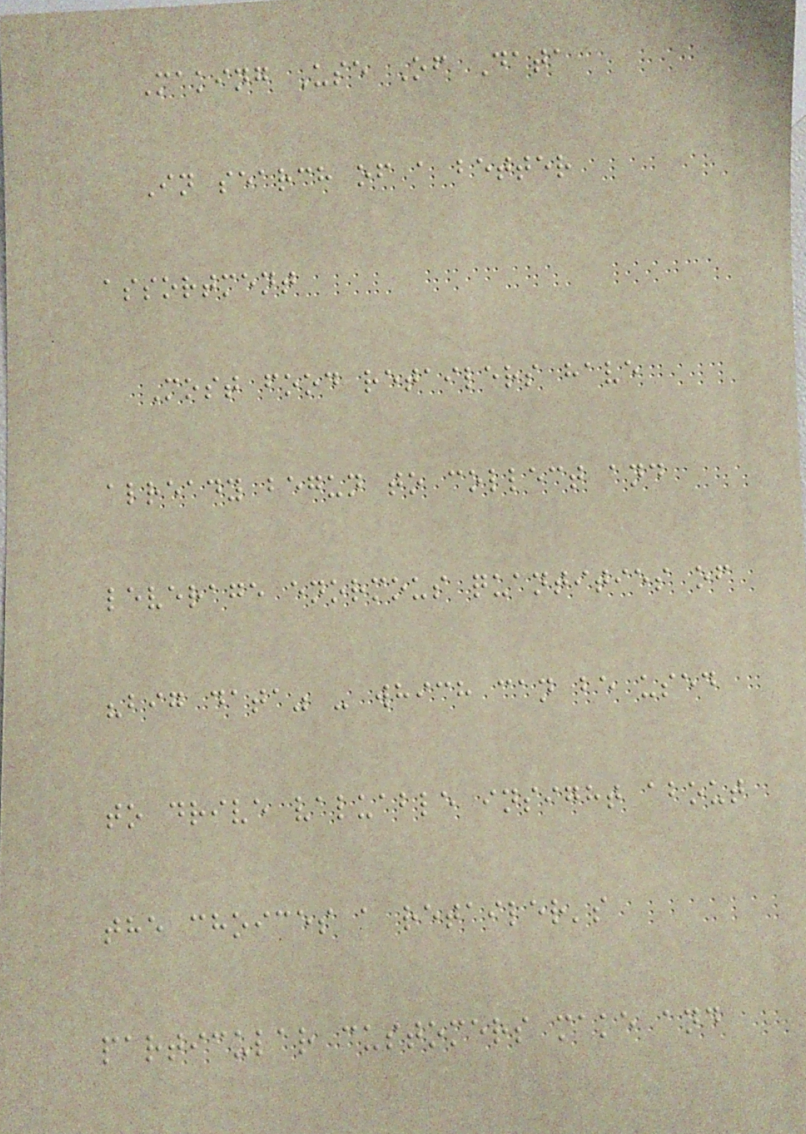Making Use Of Data
In search of a better
assortment
Most food retailers have
already begun to collect and
leverage enormous quantities of
"big data" - which can be used
to drive valuable insight about
the choices a retailer's
particular customers make and
